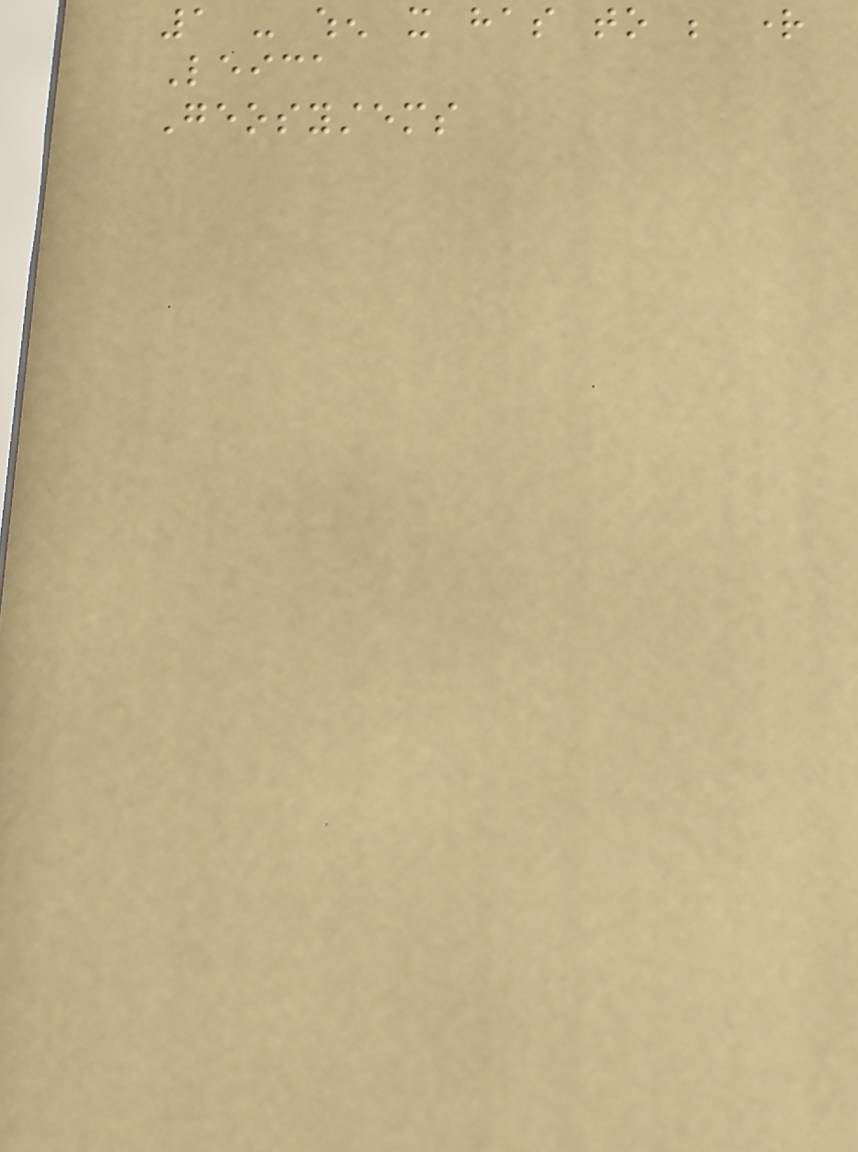1 - when it has to be right
Leica
Geosystems
